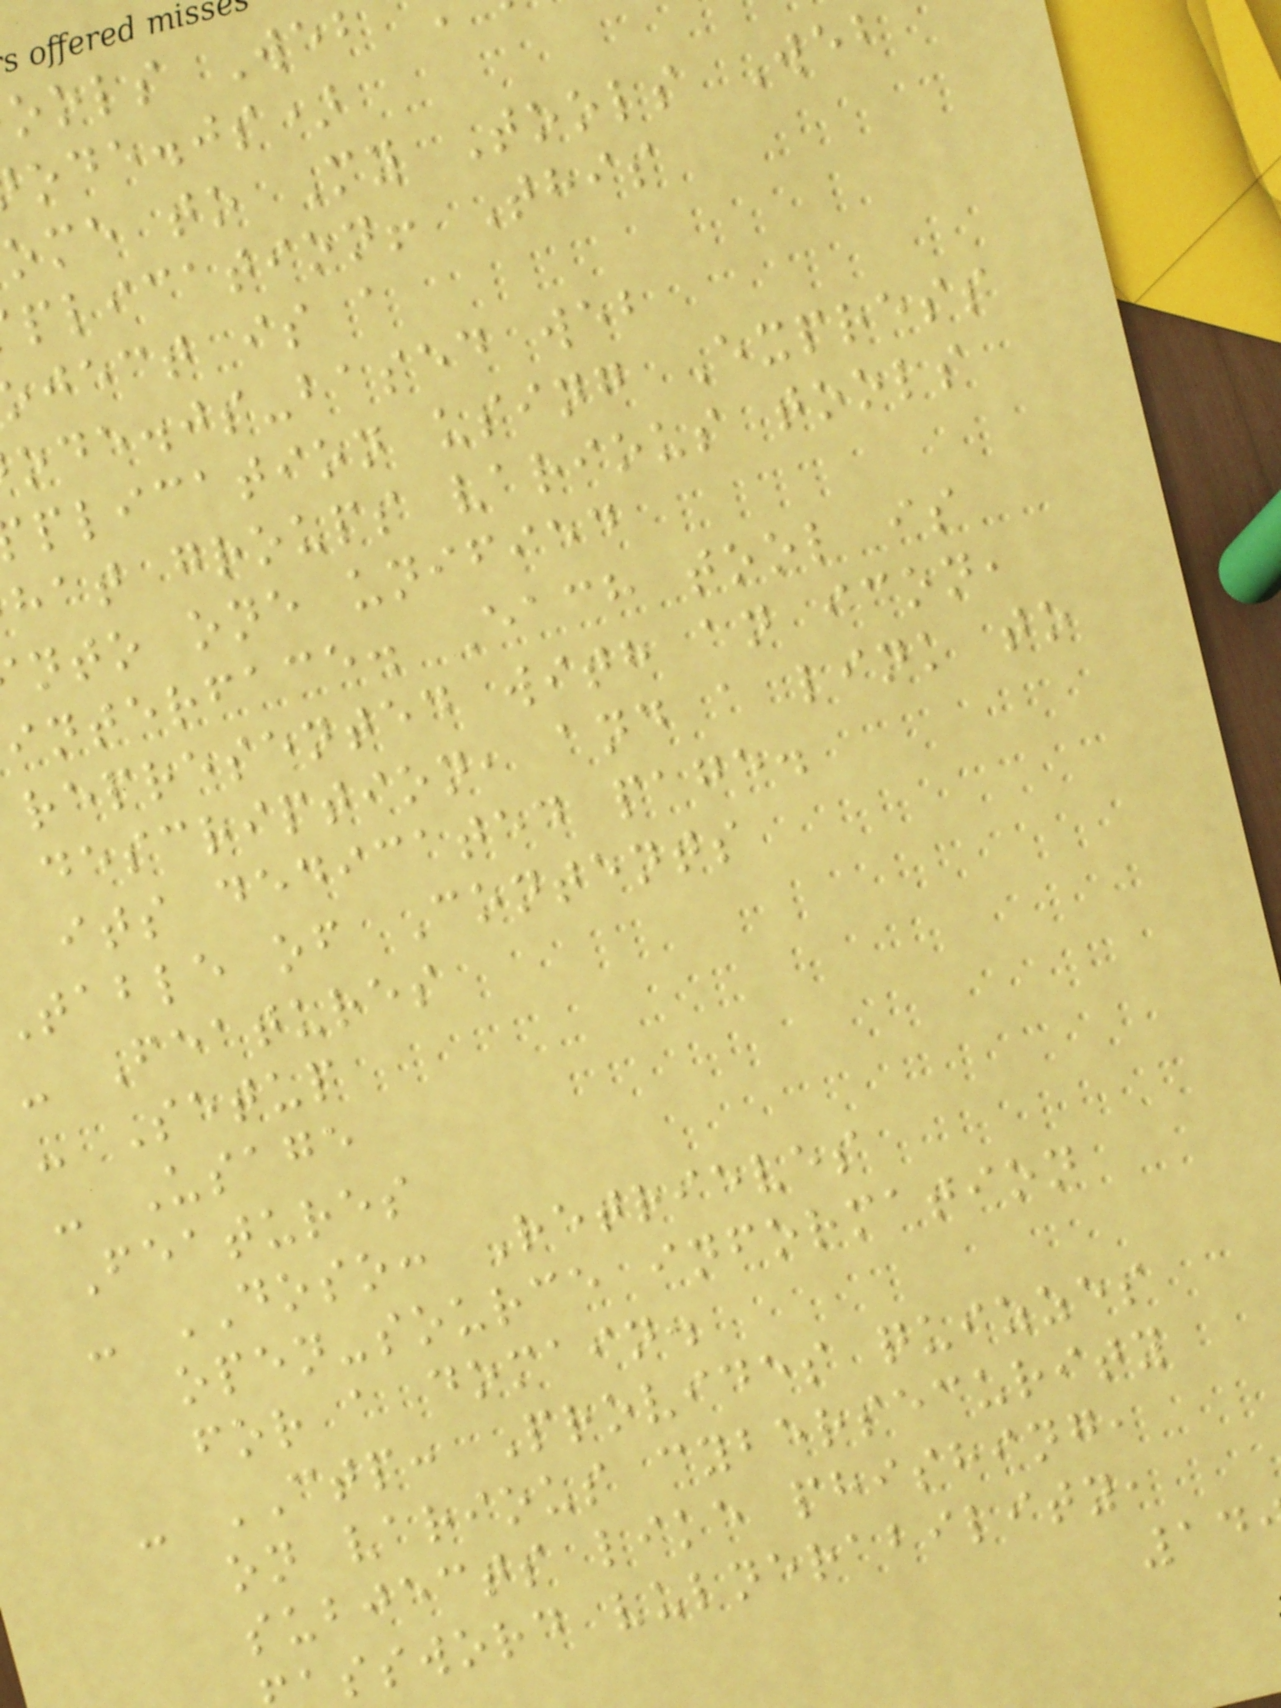ools Web
ode.js)
ome to My Tools Web
plication! This
ject is a
ode.js-based web
plication using Express
hat groups various tools
nto one unified
interface. Each tool is
represented with an icon,
description, and a link to
its dedicated page.
table of Contents
- Features
- Setup
- Usage
Features
- DOSO: Retrieves
open-source information
for a domain.
- CTP: Provides quizzes
on various cybersecurity
subjects like phishing,
ssword vulnerability,
